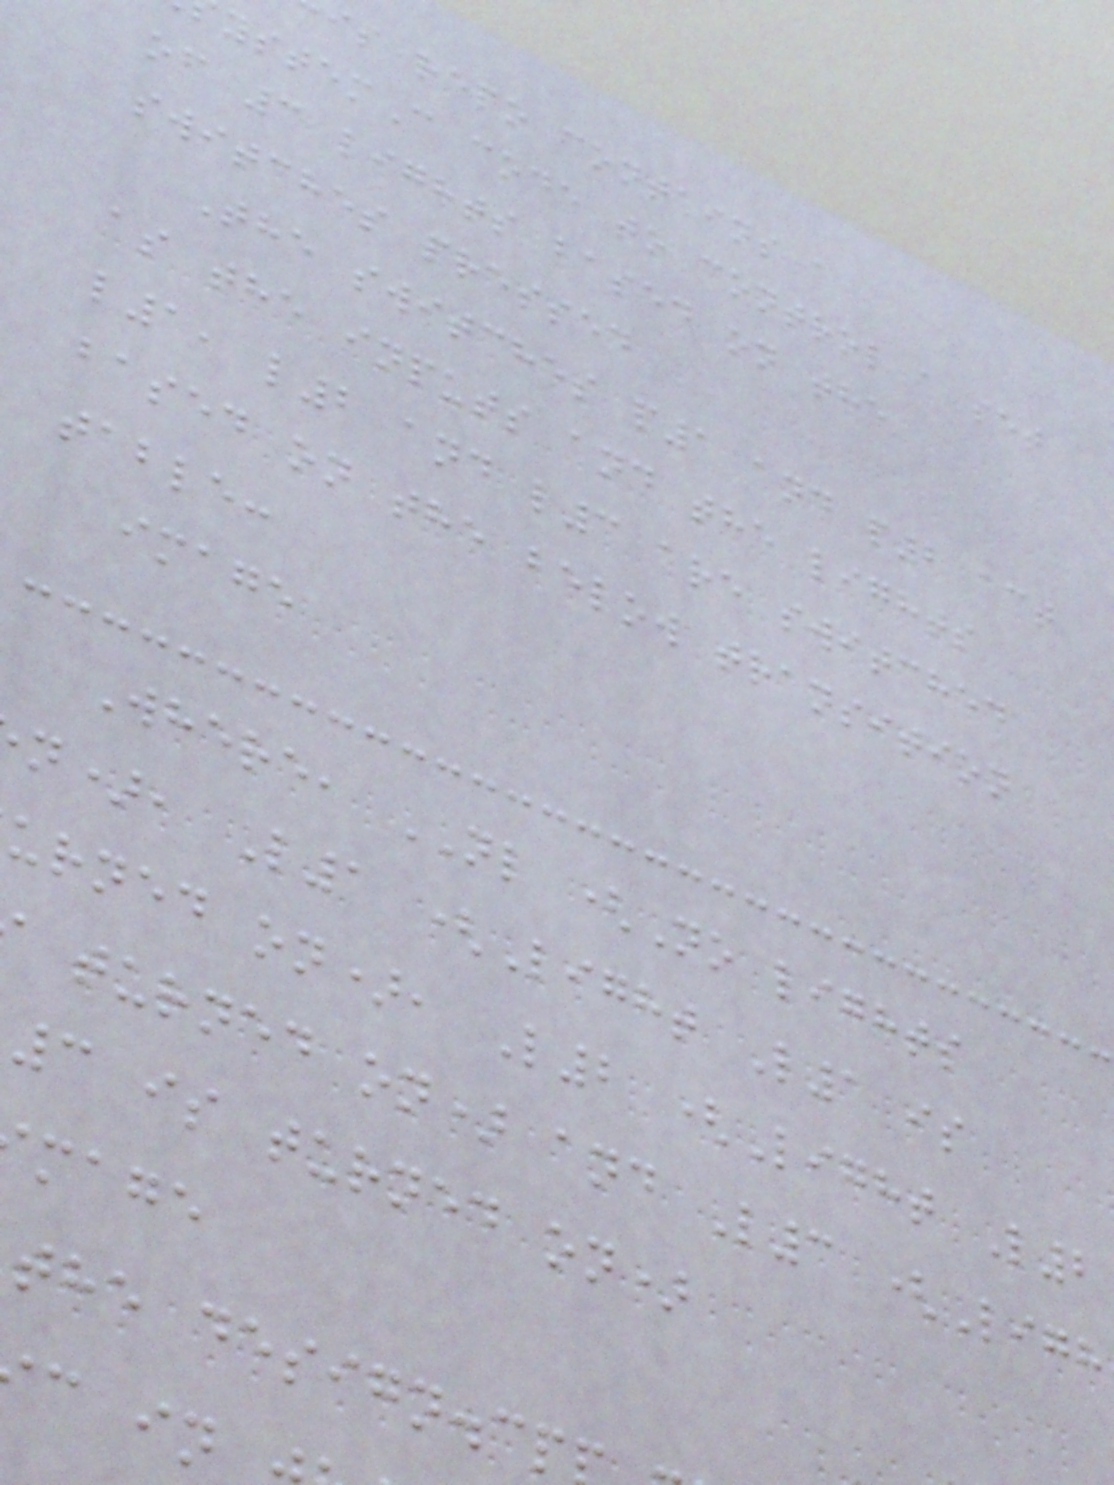is repo contains a
ystemC code to control a set
of 3 lights based on the
switches pressed
The switches p1 and p2 act
as the inputs and the lights
l1, l2 and l3 are switched
based on the below transition
table:
image
Where, NL (No lights
n), L1 (Light L1 is
urned on), L2 (Light L2
turned on) and L3 (Ligh
3 is turned on)
mage
the design.cp
